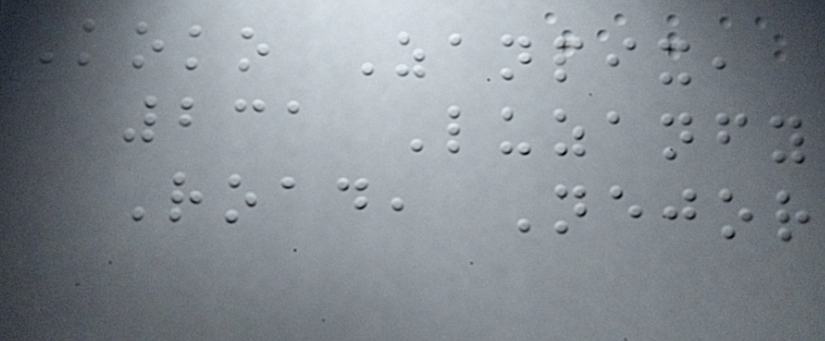Koko Zanpix,
231 Luzanfy
Road, Nejor
